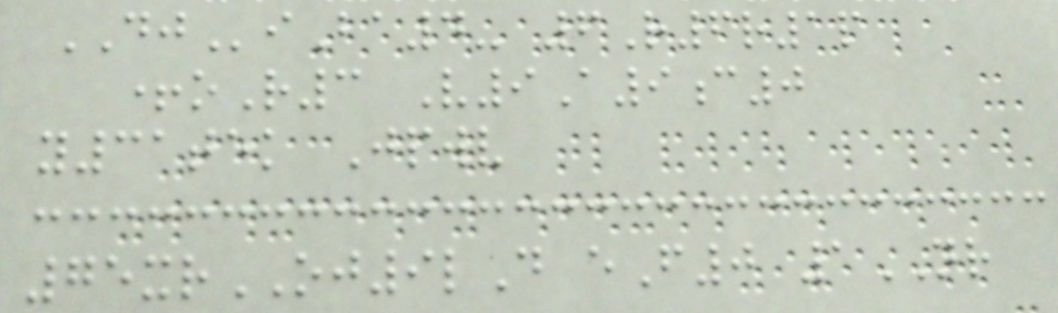DJiBa4- 6R6r1p
+oR3 V9A9c0
y31tek Jpwv
75xrOJ9lD eF0 1NR
